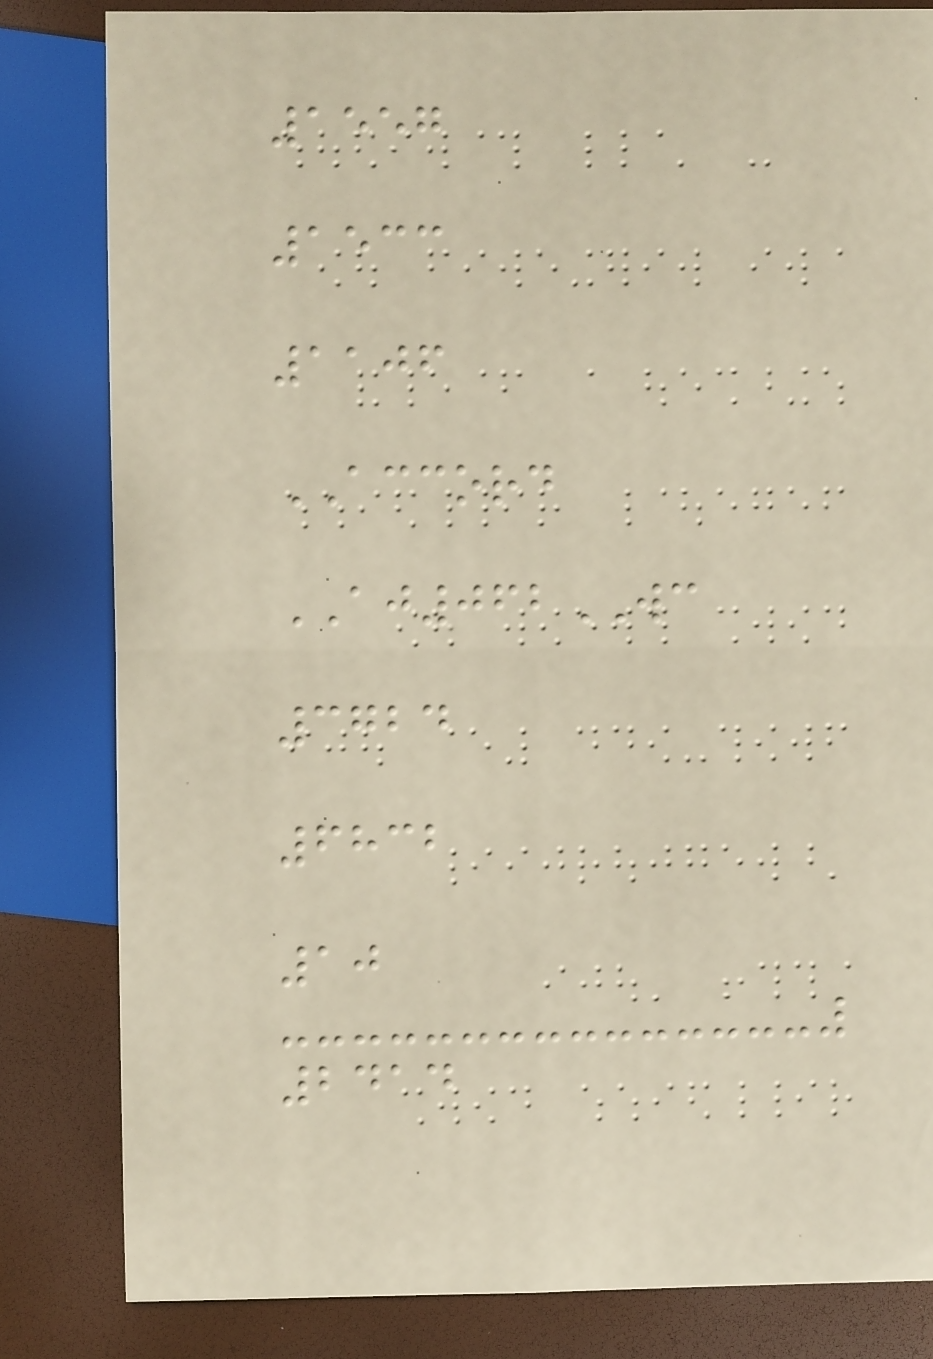1557
1533
1106
ACCORD
AJ062WC
3724
6832
10
2414
